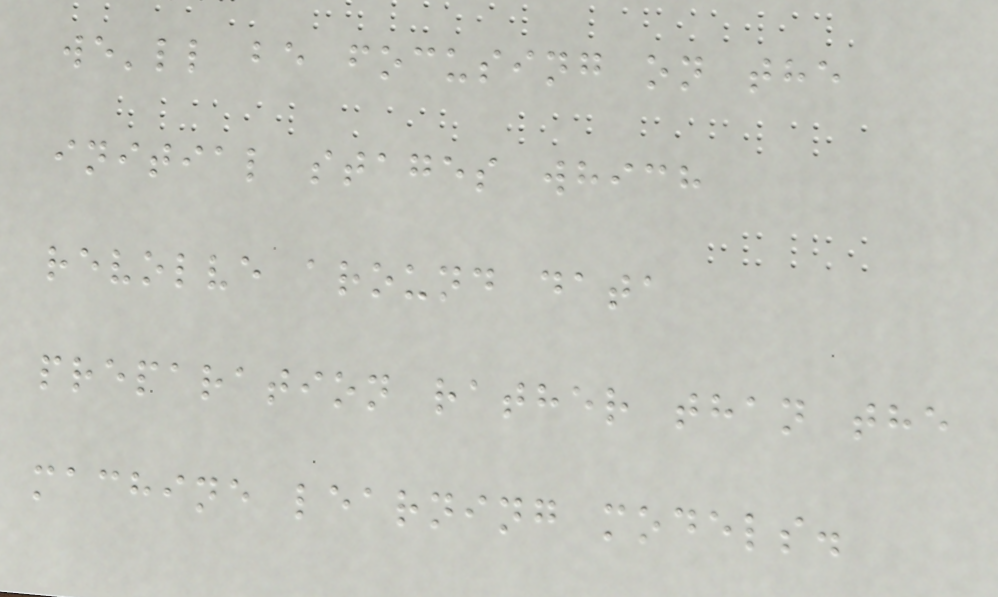we'll be focusing on the
initial stages which
revolve around data
preparation rather than the
machine learning models.
